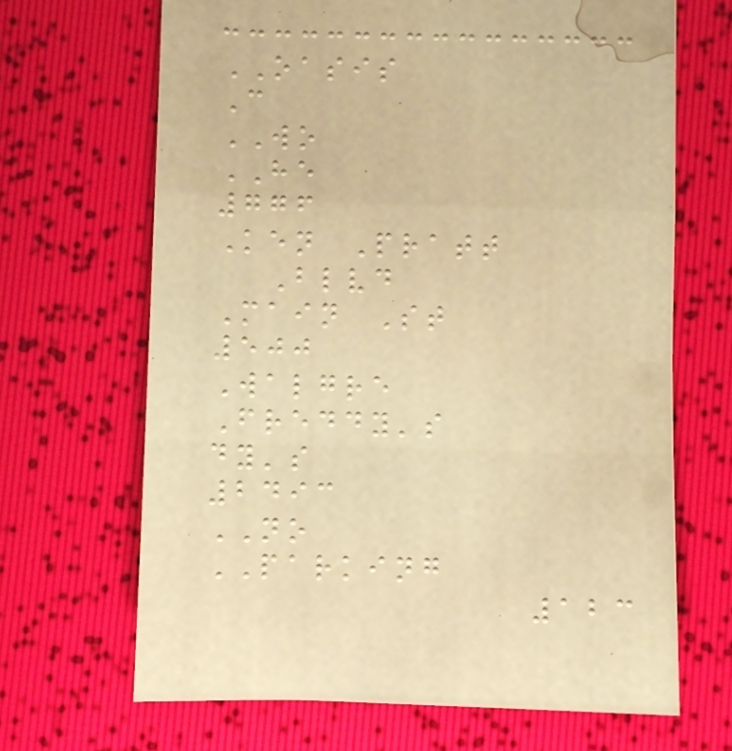OASIS
C
WO
HE
776
Ken Pratt
Blvd
Main St
500
Walgre
Freddy's
dy's
2493
NO
PARKING
123
